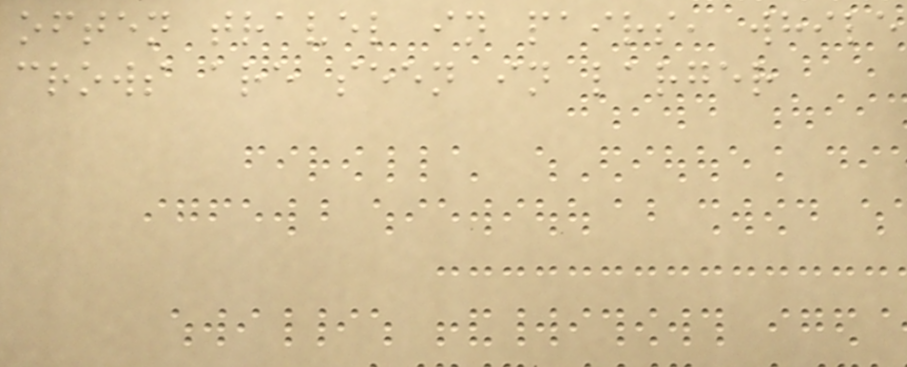often travel in pairs, while
crows are seen in larger
